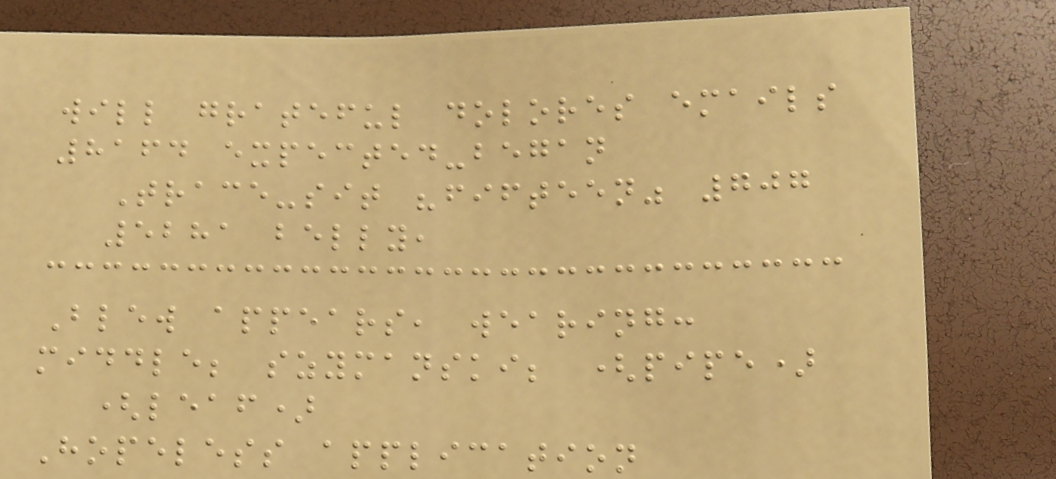will grateful dolores emails
8164 expected-began
Trace-sit "fifteen" 707
5281 belly,
Blew appears, wearing:
middle; szymanski; (pipe)
(leaf)
Hopeless application
